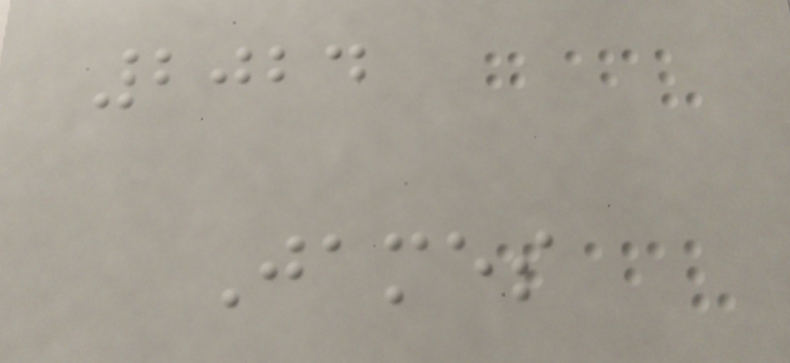2024
James
